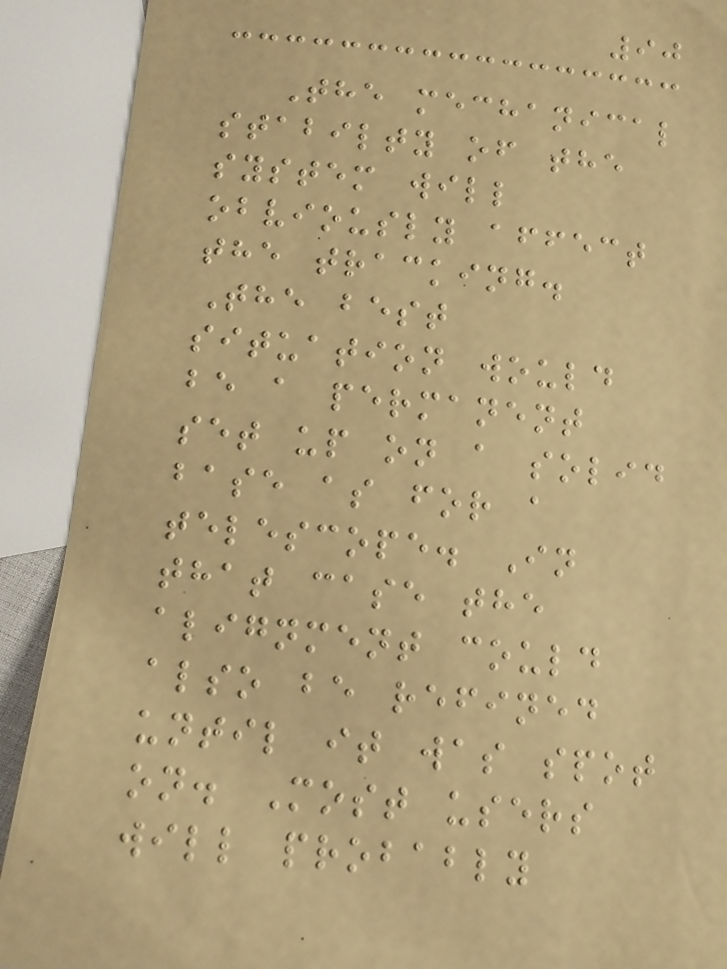90
The mechanical
stabilty of the
system will
obviously affect
the tracking.
The best
situation would
be a permanent
set up on a solid
base as for a
telescope. In
that case the
alignment could
also be refined
until it was spot
on. Most users
will probably
